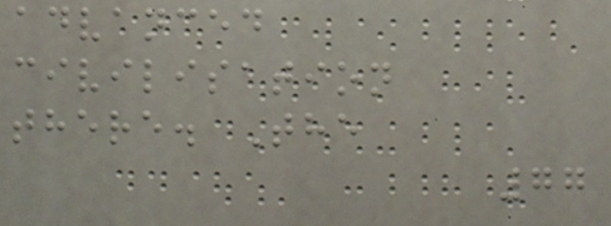advanced
civilisation
there. The
77
